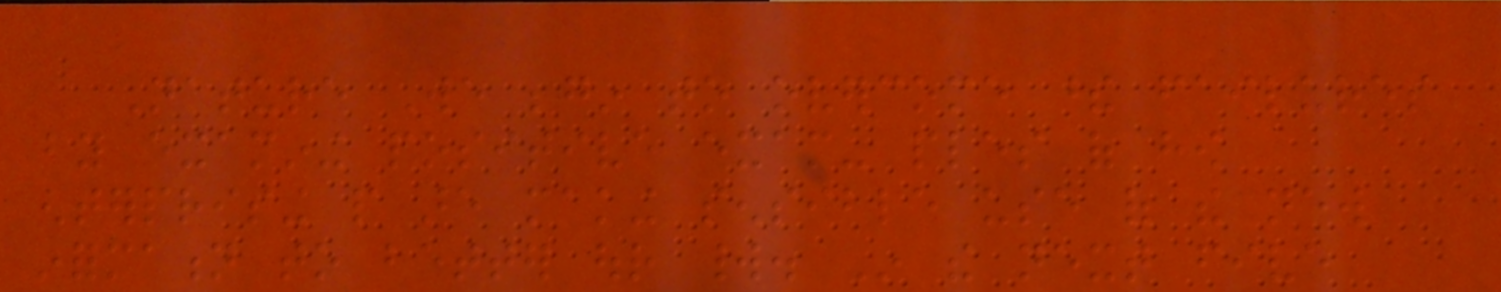Nature We begin to overcome these failures
by examining positive exam- ples of how
enterprising people are making sensible use of the new
information to better our world. In the next five
